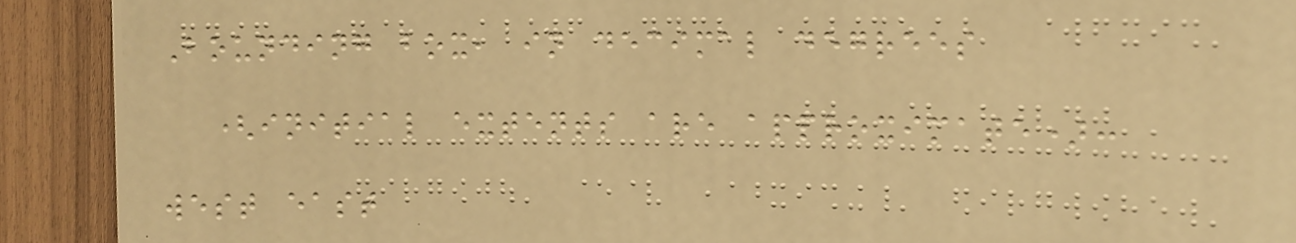Bounding box, in decimal degrees
(initial extents are approximate):
west east
